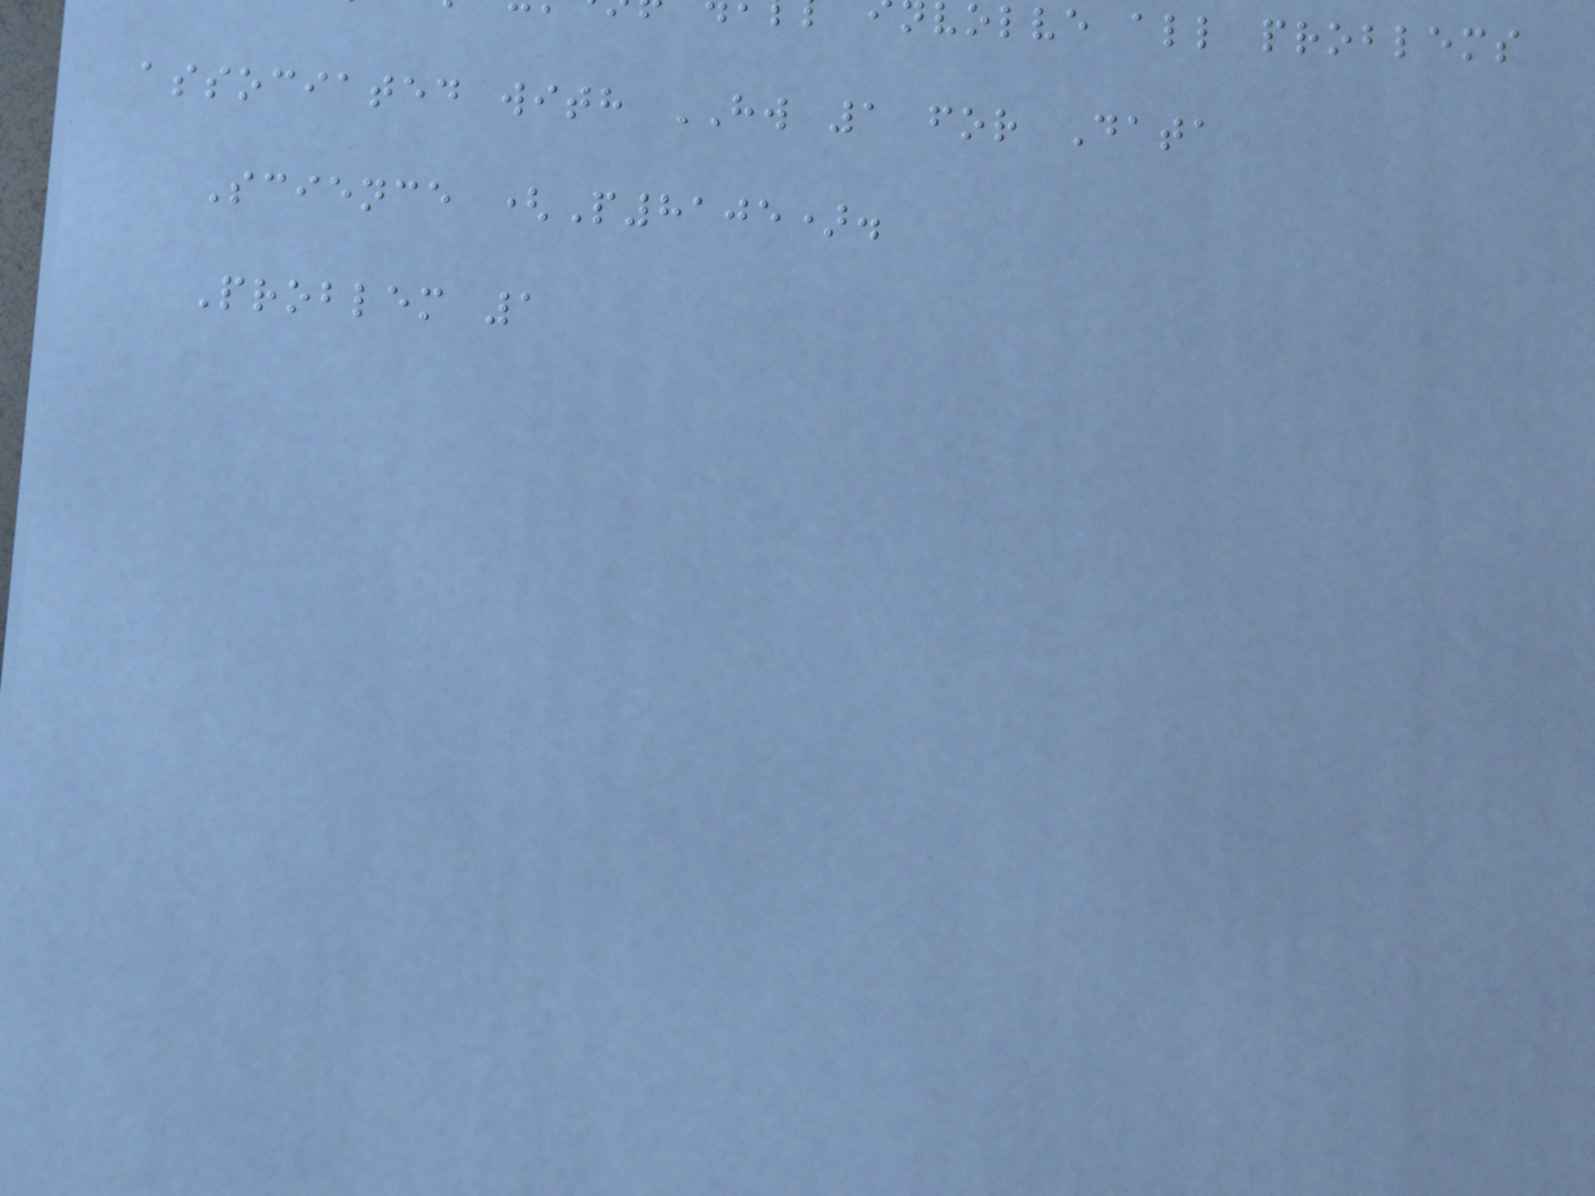volve all problems
associated with HW 1 for Data
Science (P8105).
Problem 1
